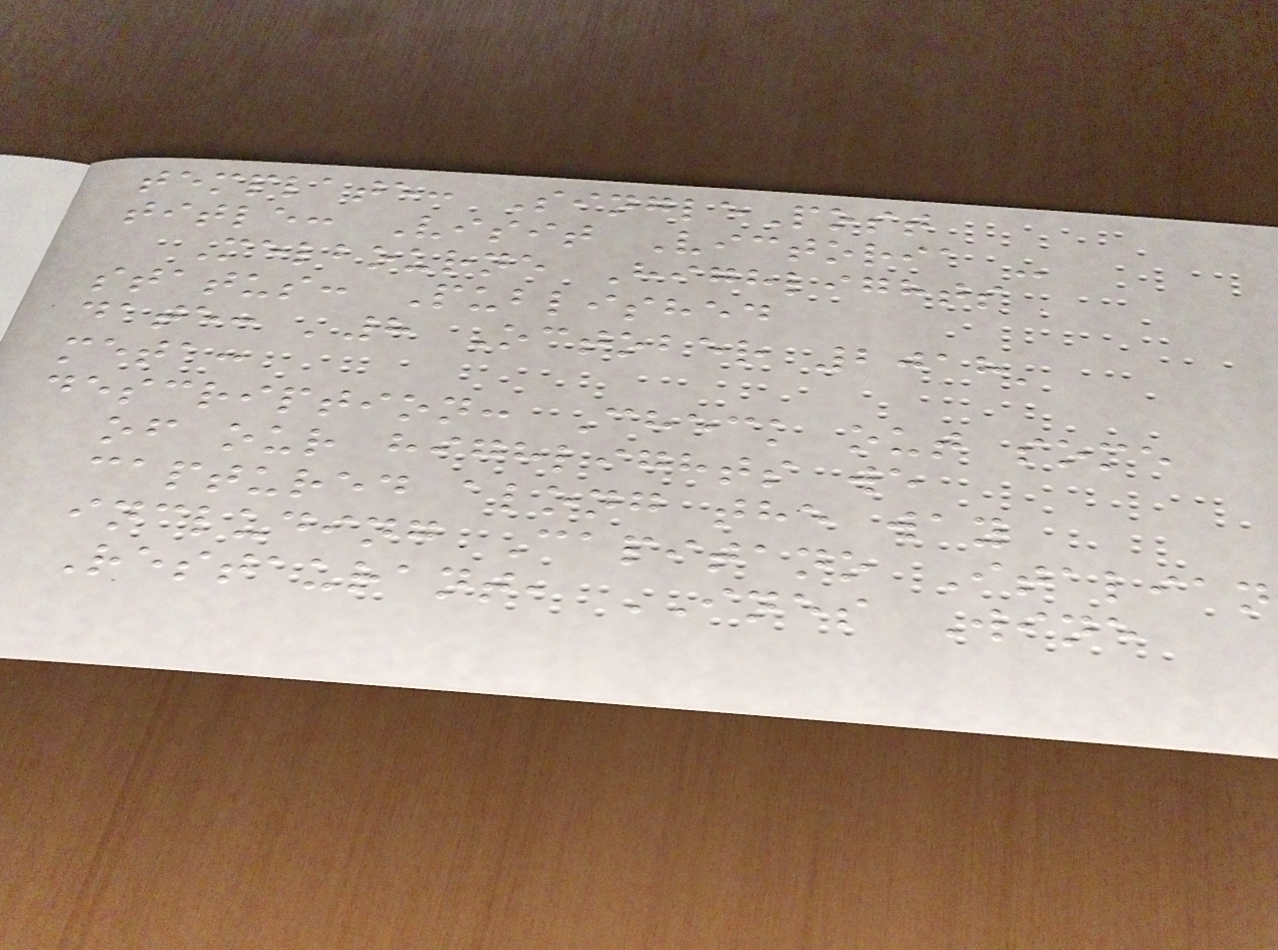template: SinglePost
title: Visit Victoria -
Melbourne Highlights
status: Published
date: '8 October 2018'
meta:
description: Check out some
of our highlights we
captured along the way
including Capitano Italian
Restaurant, INES Wine
